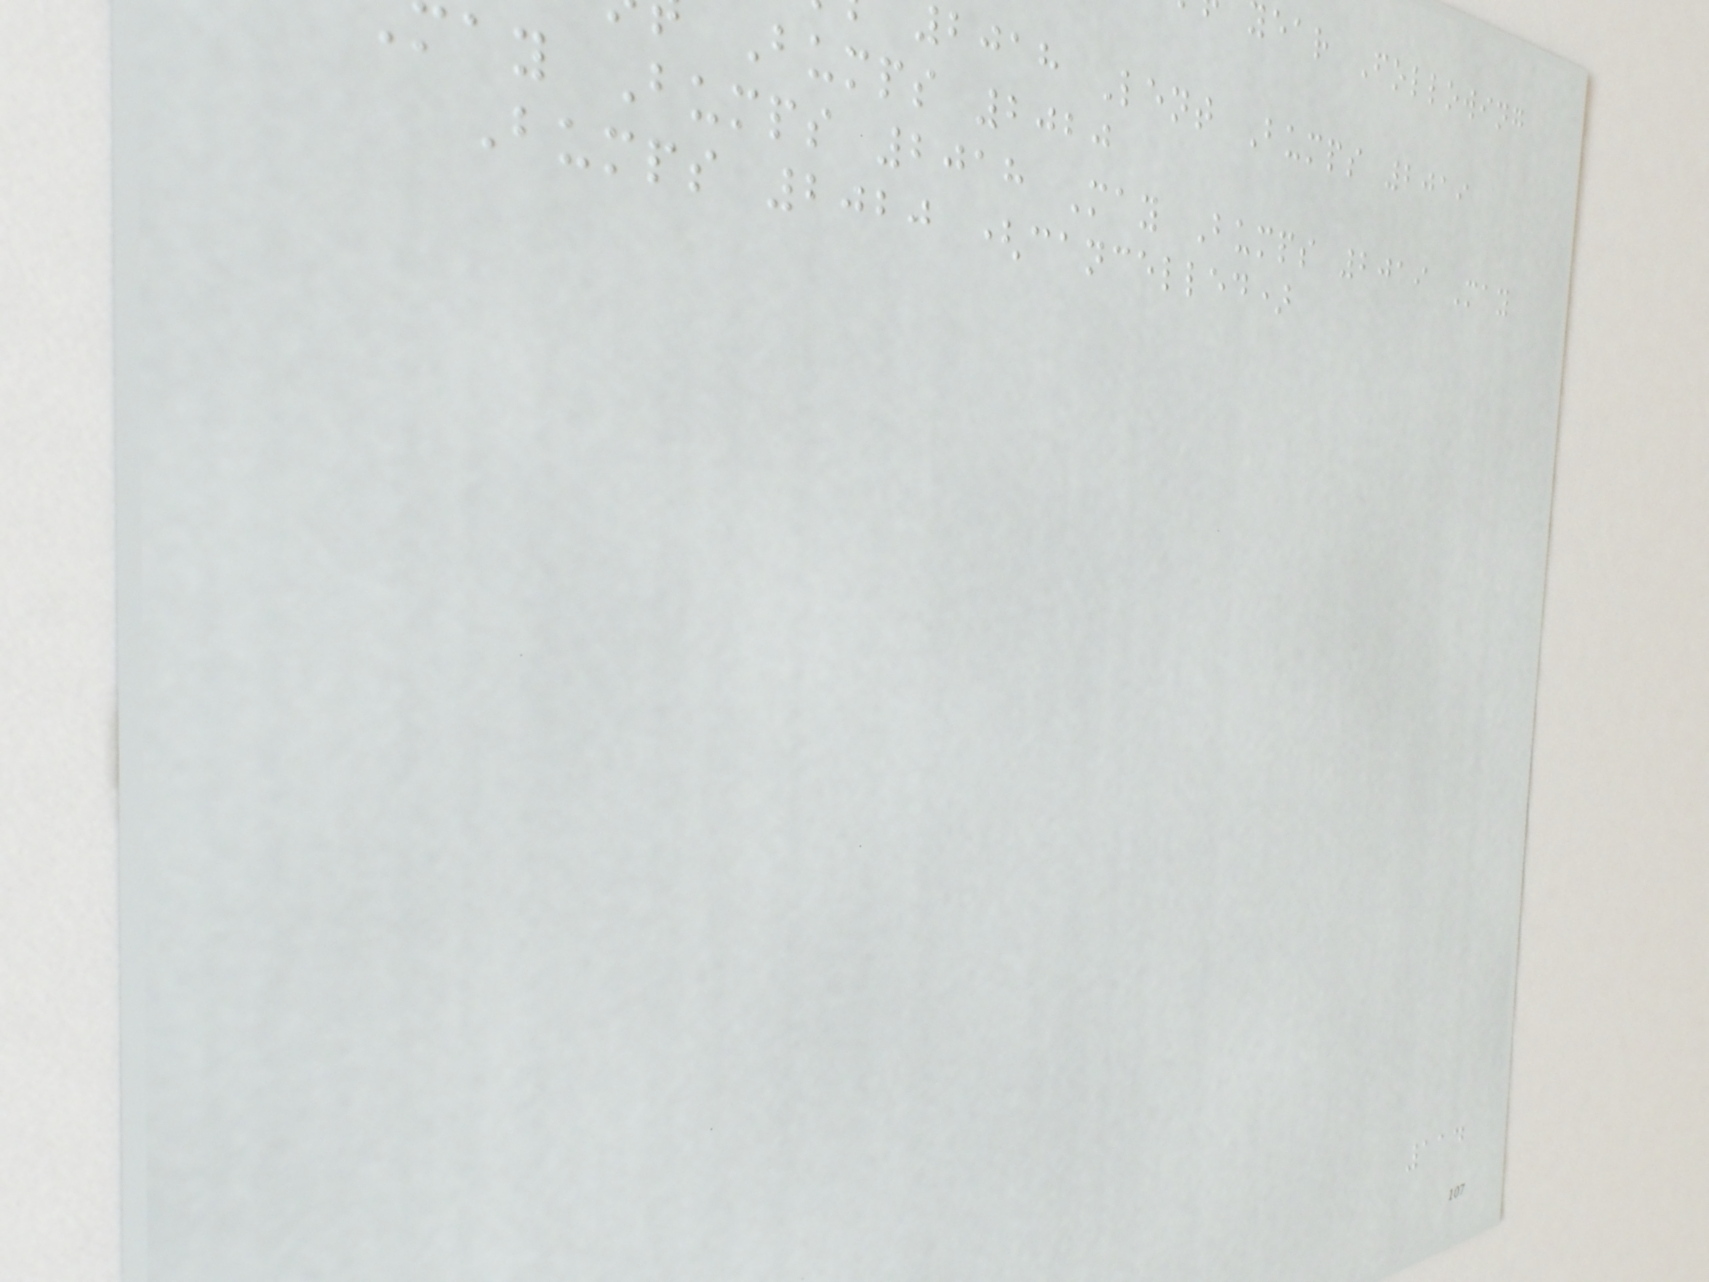year Following
bjah Lent Bumps 2019
Bumps 2020
ay Bumps 2018 May Bumps 2019 May
Bumps 2020 (cancelled)
114
